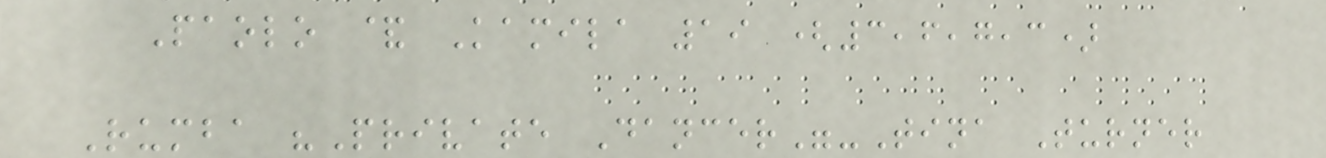Paolo & Kamila 19 (3,6,7,3)
Rumba "Private Dancer"-Tina Turner
